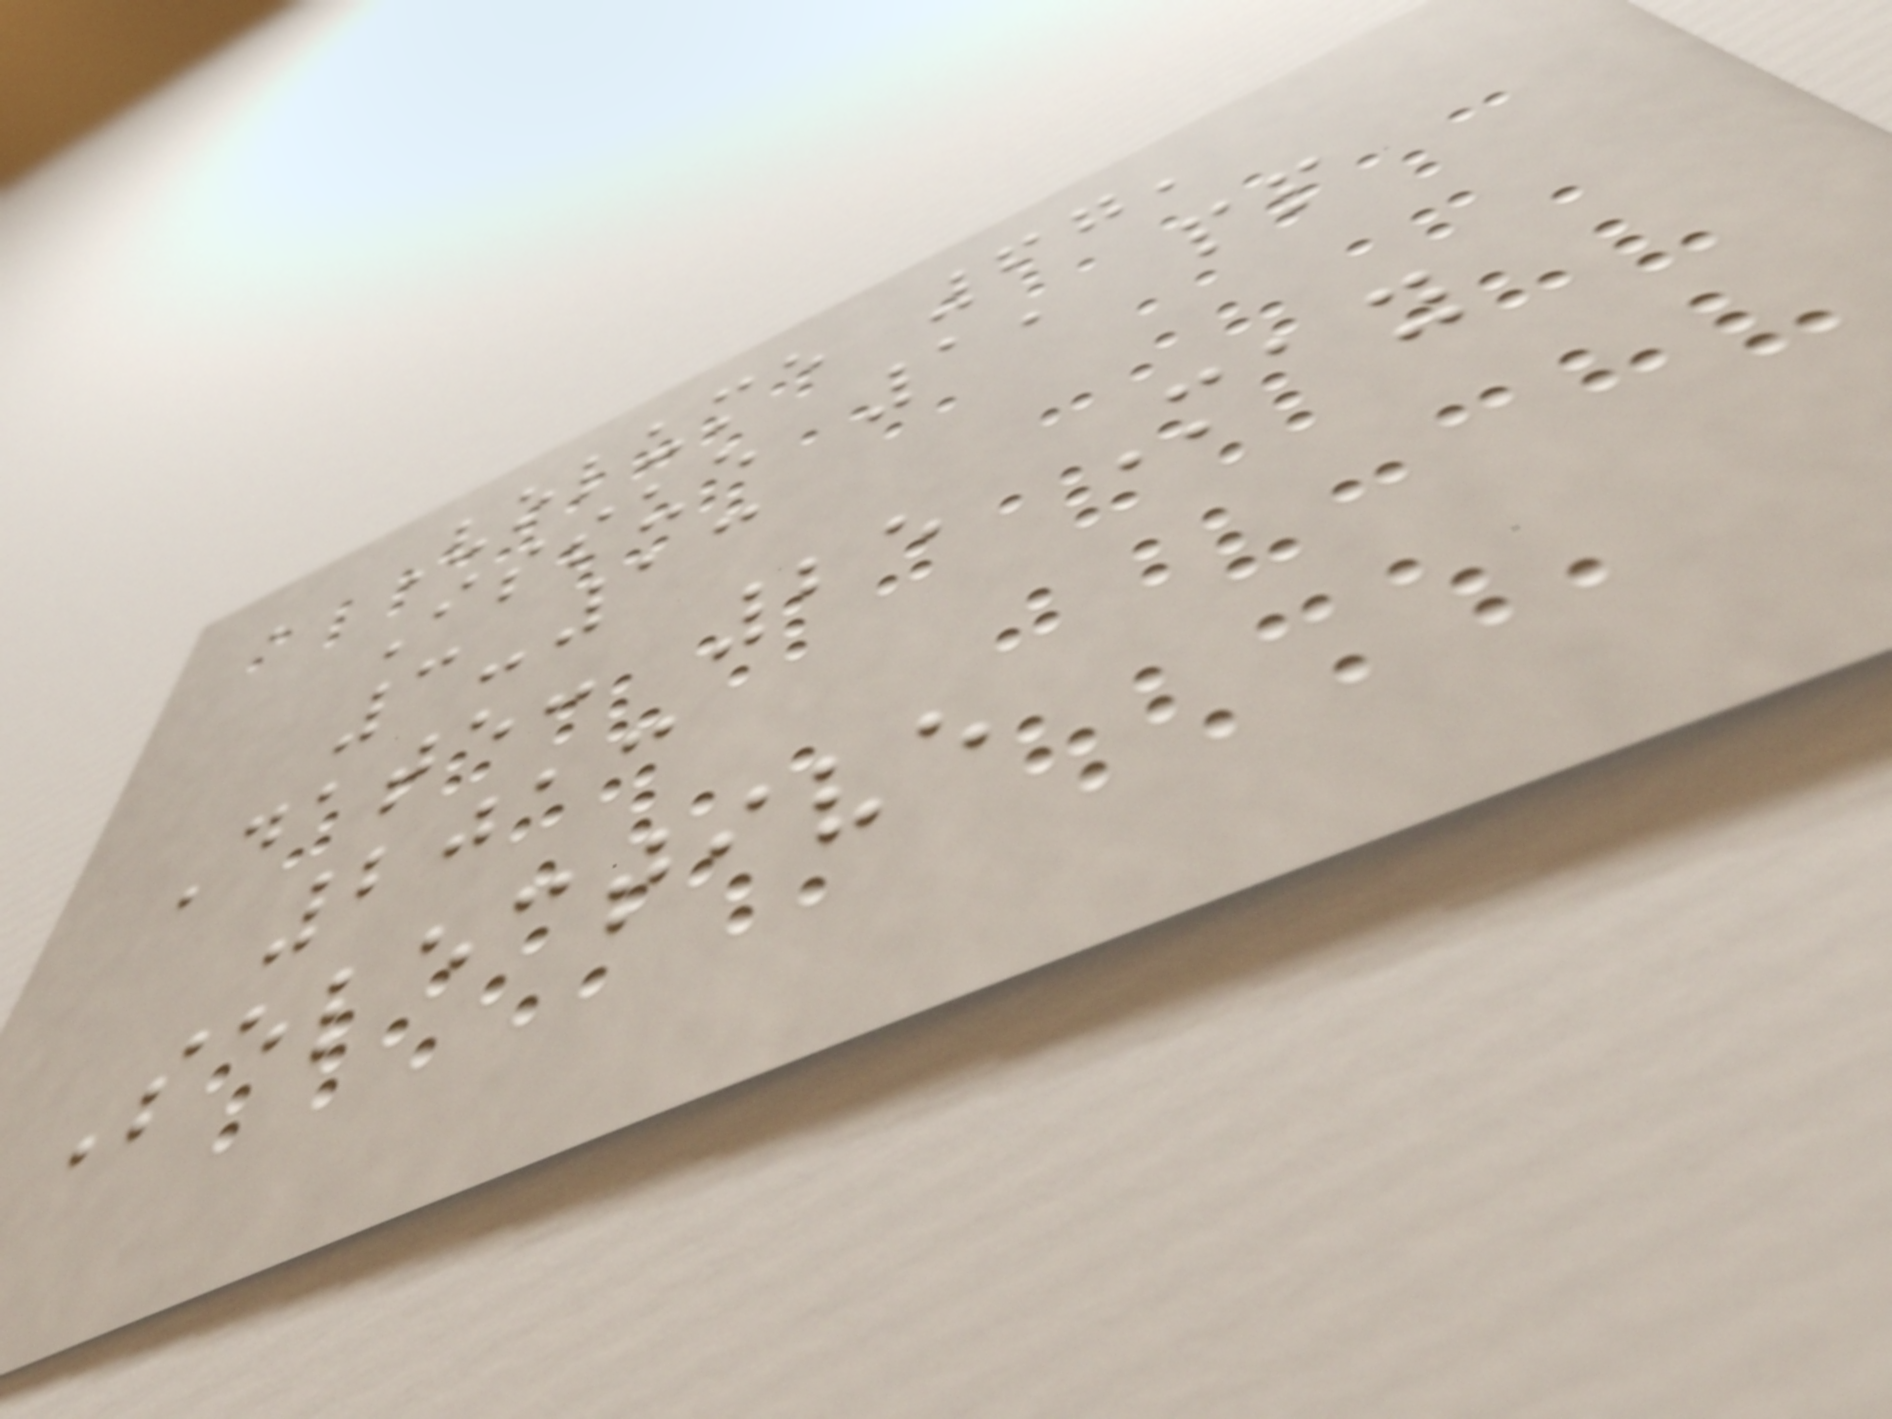, Volume 67,
Issue 1, pp
3-13
Date: 25 May
2013
Selective
